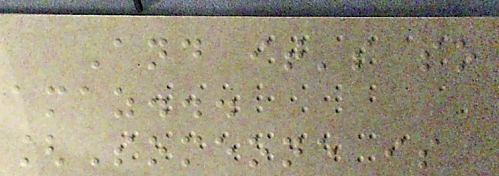And it's so
amaz...
[Someone is
